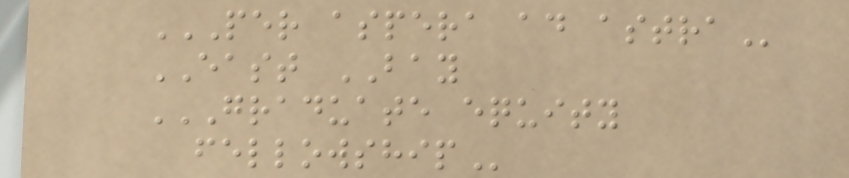PER ASPERA AD ASTRA
EAST BAY
GRADUATE EQUITY
FELLOWSHIP
